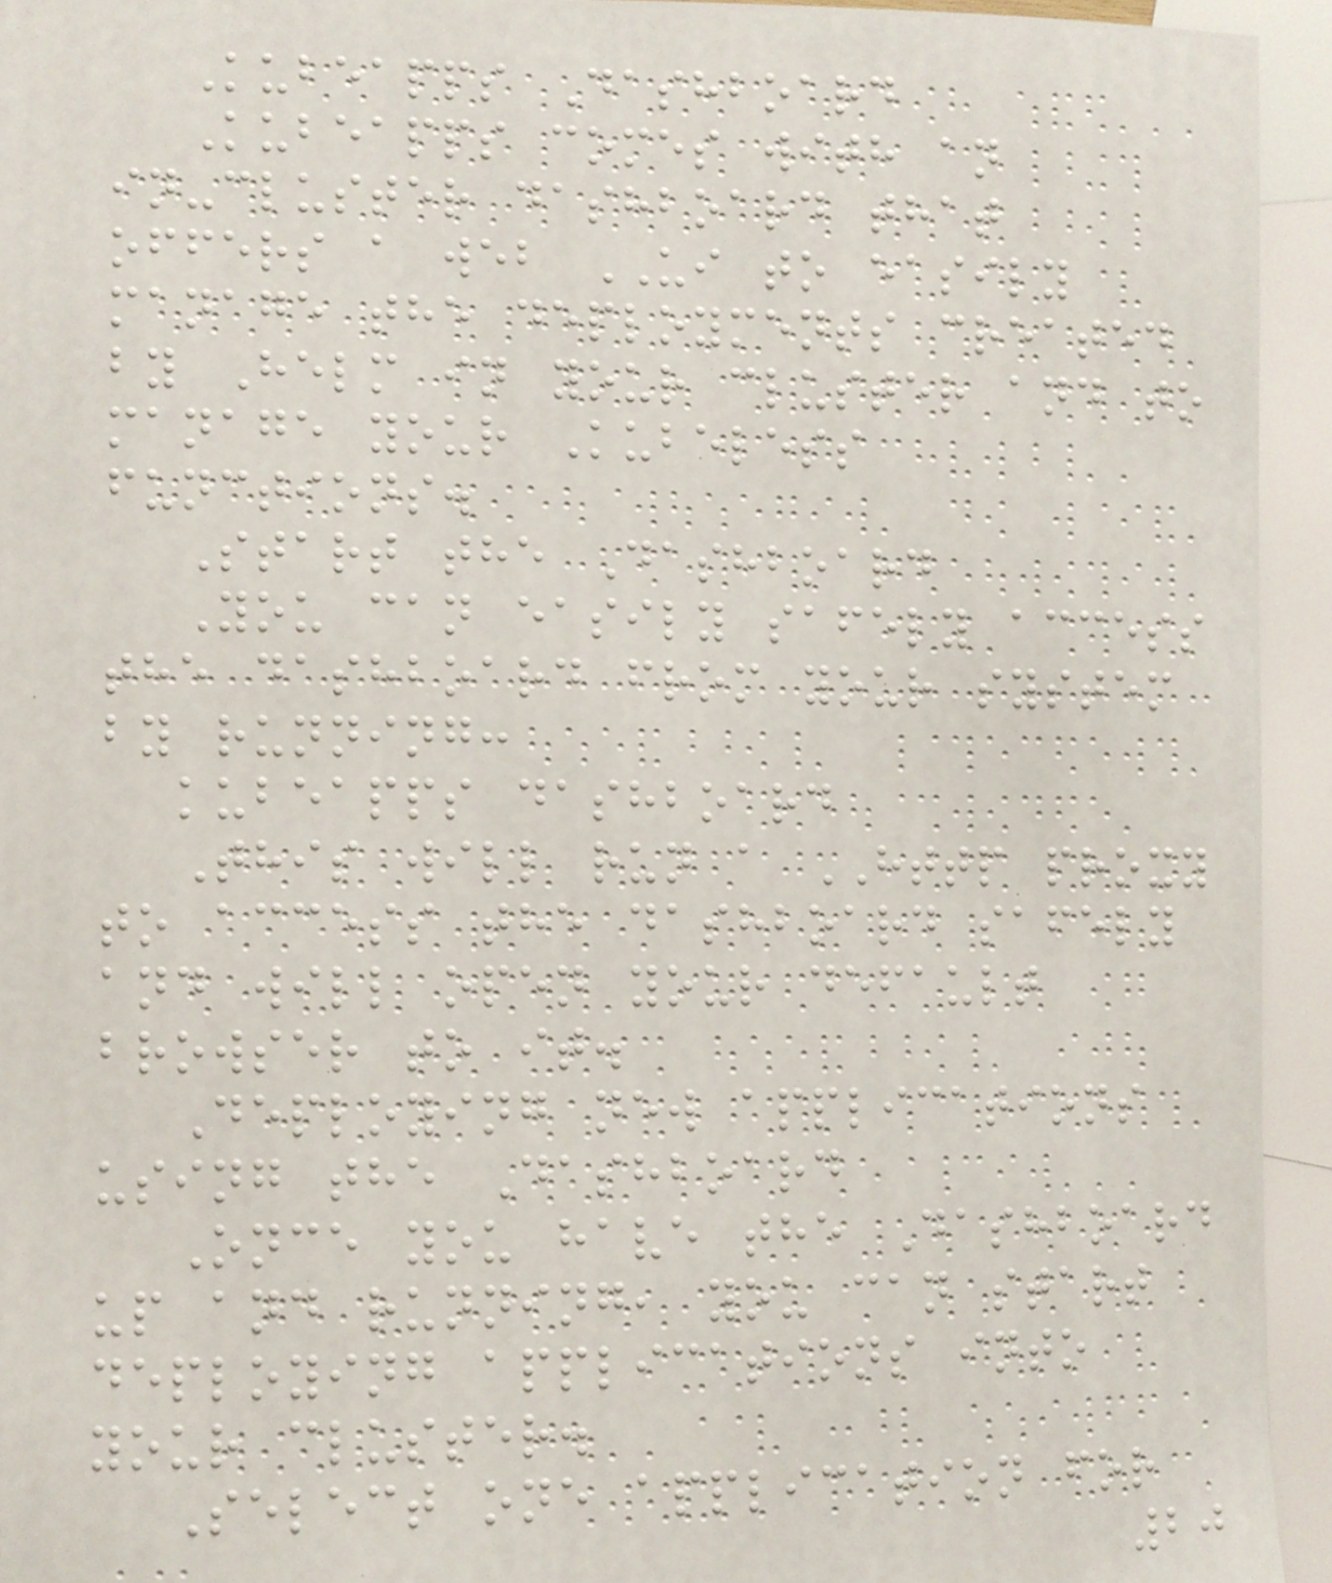Kubeapps Dashboard
Kubeapps comes with an
in-cluster dashboard that
offers a web UI to easily
manage the deployments created
by Helm in your cluster and to
manage your Kubeless
functions.
Start the Dashboard
You can easily safely access
the dashboard from your system
by running:
kubeapps dashboard
This will run a HTTP proxy
to access the dashboard safely
and will open your default
browser to it.
Deploying new applications
using the Dashboard
Once you have the Dashboard
up and running, you can start
deploying applications into
your cluster.
Select one application for
20
